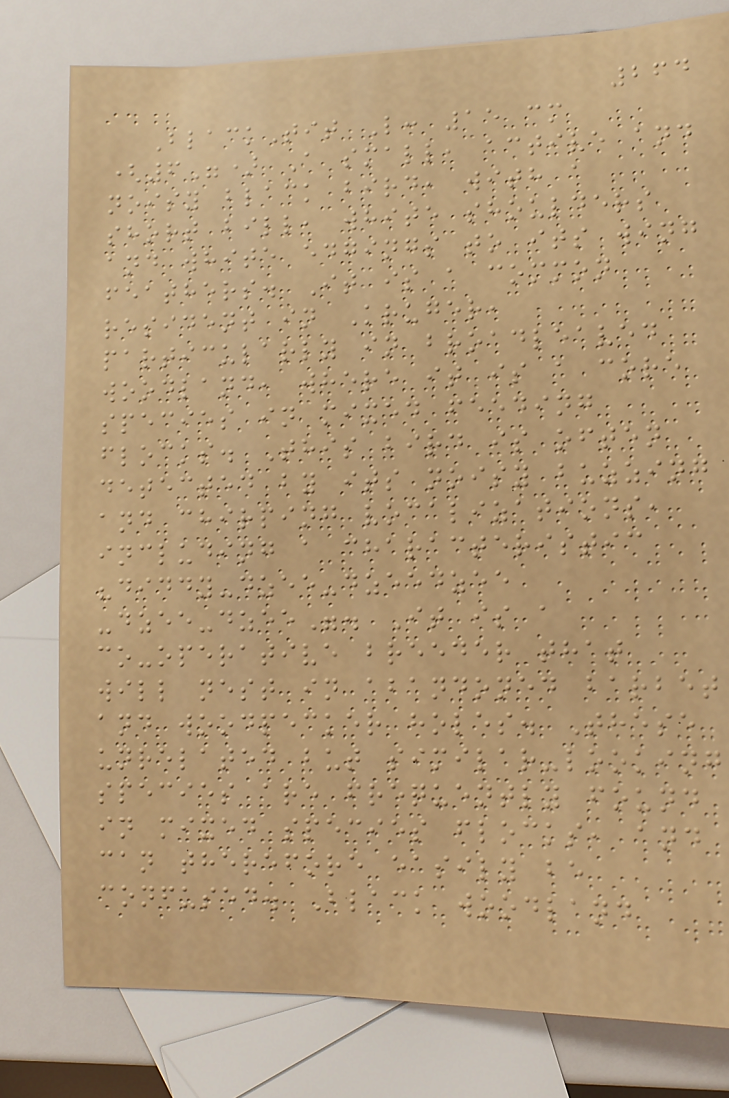264
BlackTit L: 15 cm
(6") A small, active and
noisy black bird, with a
short bill, white shoulders
and white edgings to its wing
feathers. It is a common
resident in Kruger,
particularly in broadleaved
woodland, where it is a core
species in mixed feeding
flocks. This bird is often
detected by its noisy buzzing
and chirping vocalizations,
including a characteristic
"diddy-dzee-dzeedzee
-dzee-dzee". It is a
co-operative breeder that
will nest in abandoned barbet
and woodpecker holes. These
unrelated but similar-looking
species are frequently found
in mixed species flocks, and
can therefore easily be
confused. Black woodland
